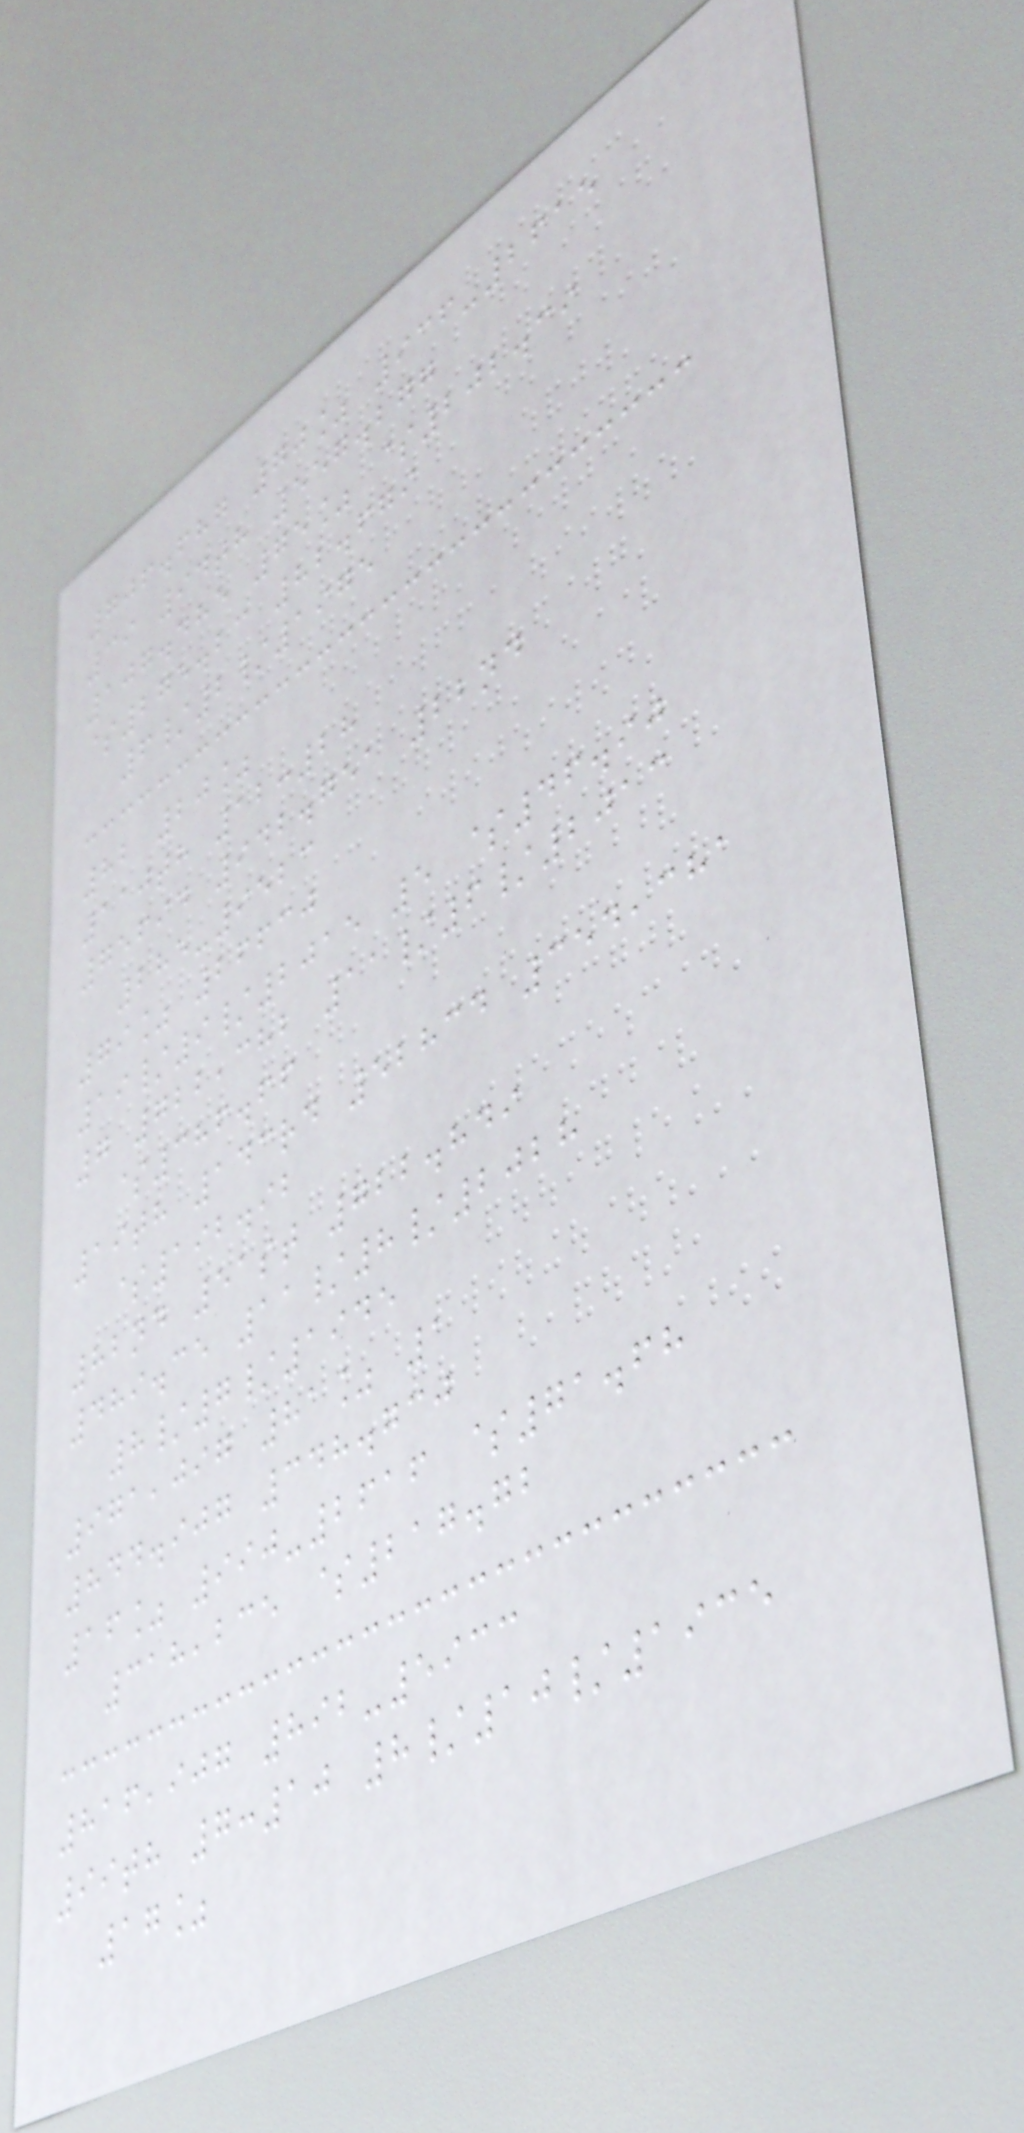706.687 70% 936-2615
39 94th 557.277
107.485 75% $202.39
$275.23 82.679
6/2/1975
82 20%
110th 12:28
75694 942.751 22nd
285-9523
79% 26630
19/9/2015 5 $46.90
7 722,382 11/6/2013
$386.66
19th 143rd 52834 354,381
$192.92
82nd 51st 722.849
489.35 11/8/2028
8/7/1945
971,097 81% 1
844.907 348.730
16% 990-2616 $71.68
318,235 $217.72
816,907 892-5933
99th 7:10 8/10/1935
17%
